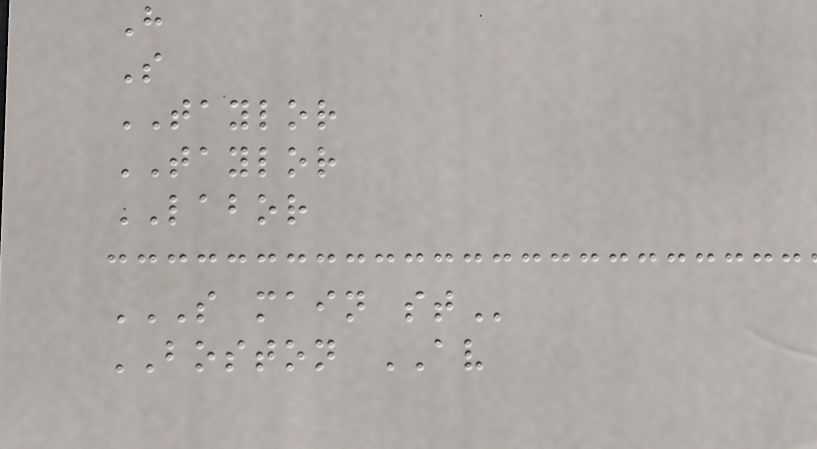H
S
TAYLOR
TAYLOR
LABOR
S MAIN ST
BOSTON AV
